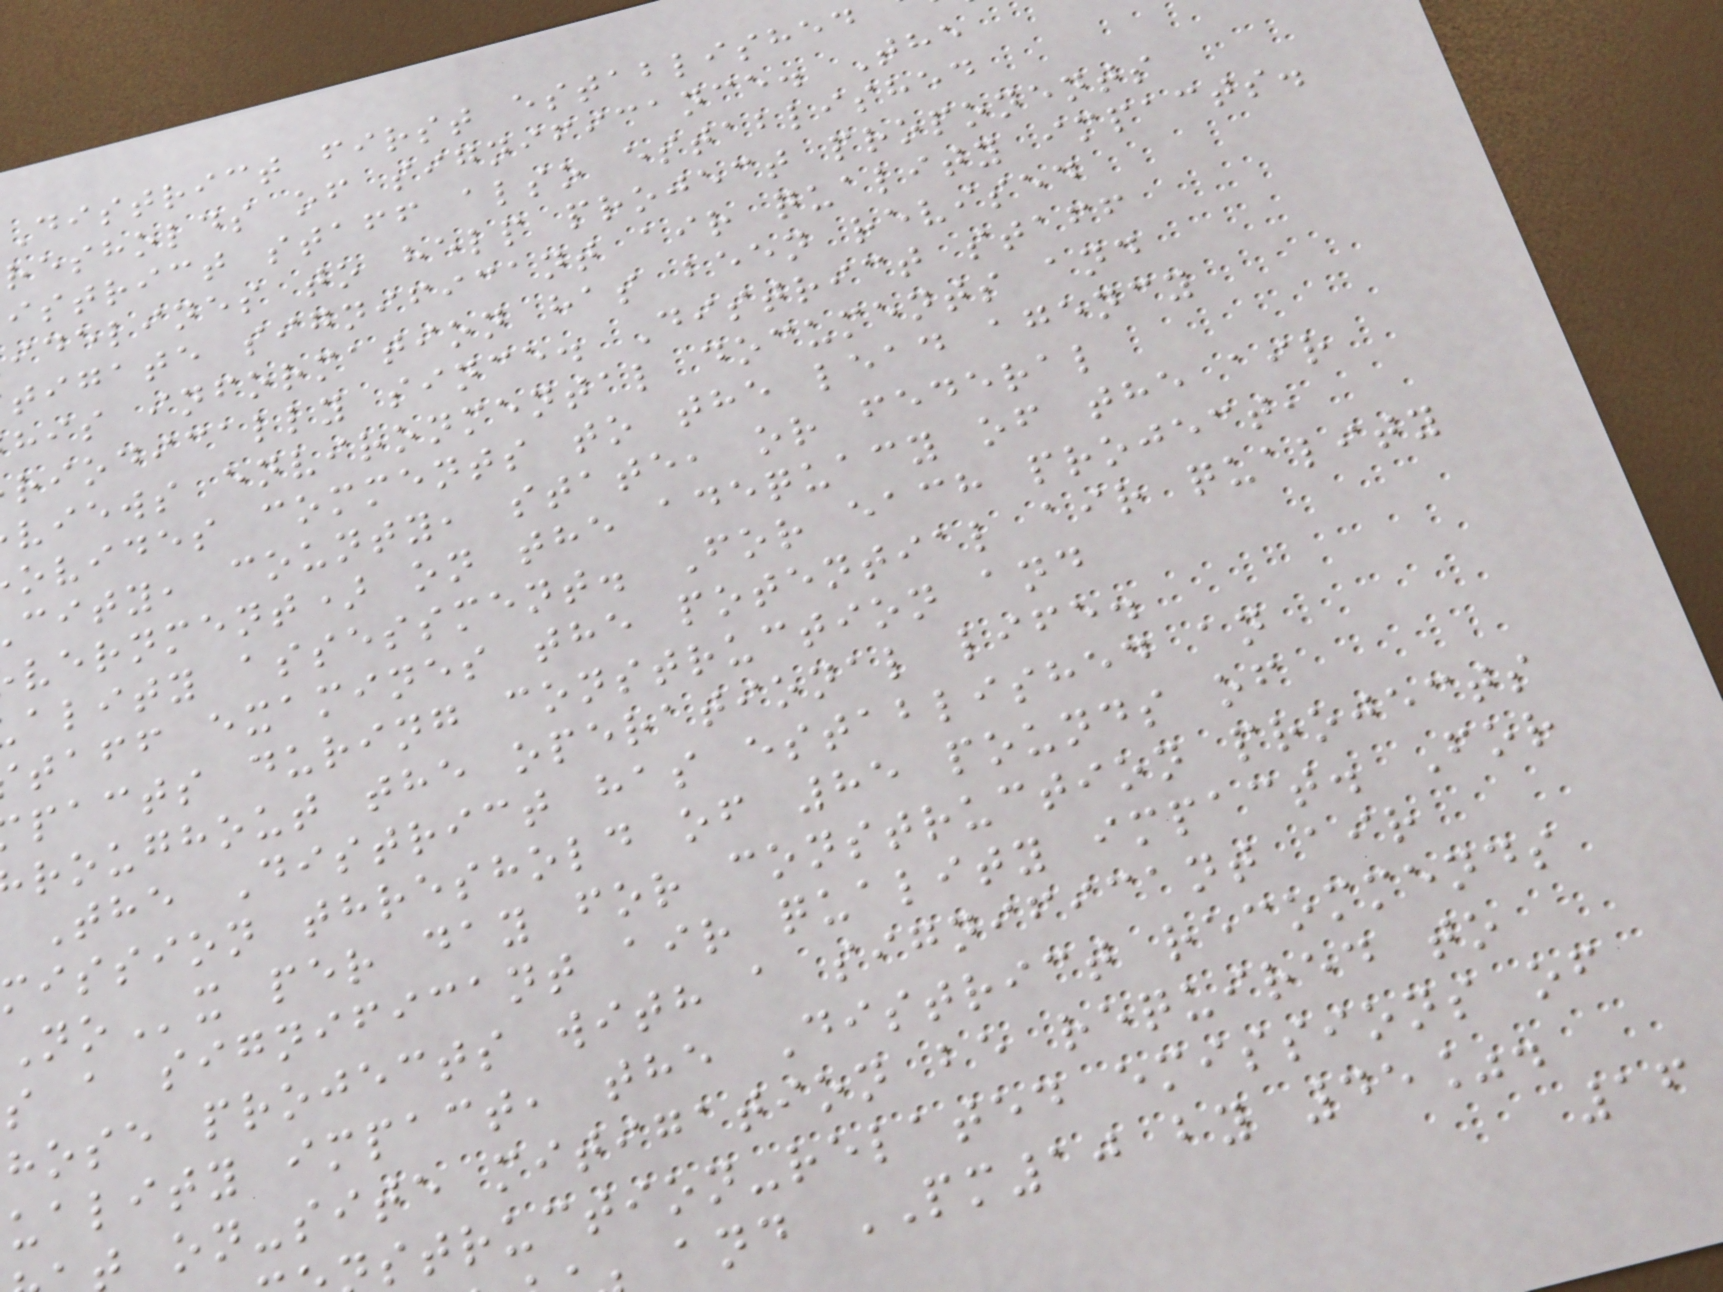District first established
resholds of significance. The
istrict staff also established
idelines to help project proponents
tigate significant air quality impacts.
his information has been revised
riodically since. District staff
views environmental documents and
ovides comments to the lead agency
city, county, state, or federal
vernment) on the adequacy of the air
ality assessment. For each project,
taff examines the potential air quality
pacts during construction and
roughout the operational life.
The District has established an
mission threshold of 85 pounds of
x per day for construction projects
s a significant air quality impact. For
hose projects with a significant air
uality impact, the District recommends
on-site mitigation be required to
struction-related emissions of
and PM10 by 45%.
16
